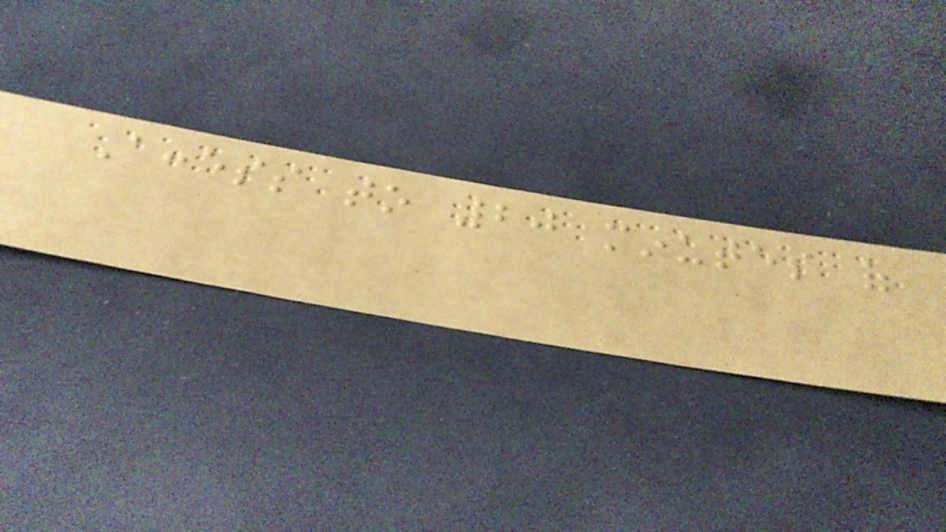Access to 20 minutes of
